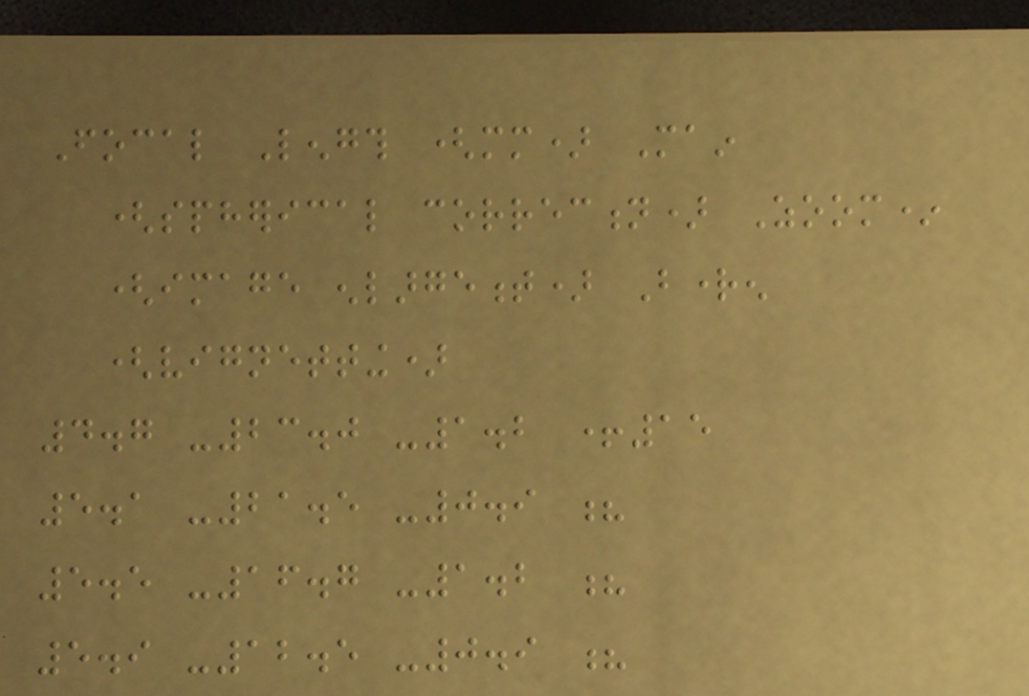Focal Length (mm) Main
(spherical correction) Zoom*
(image enlargement) Brighten
(vignetting)
4.7 -23.0 -1.2 +15
5.1 -21.5 -0.9 ?
5.5 -16.7 -1.2 ?
5.9 -12.5 -0.9 ?
